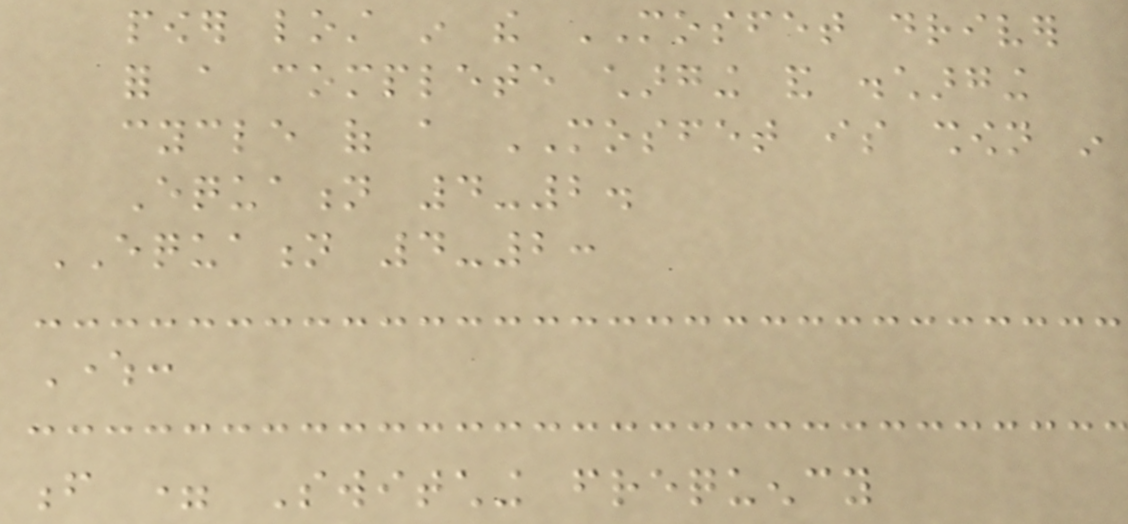power lost in the MOSFET driver
for a complete charging and discharging
cycle of a MOSFET is shown in
Equation 4-2.
EQUATION 4-2:
Where:
f = Switching frequency
